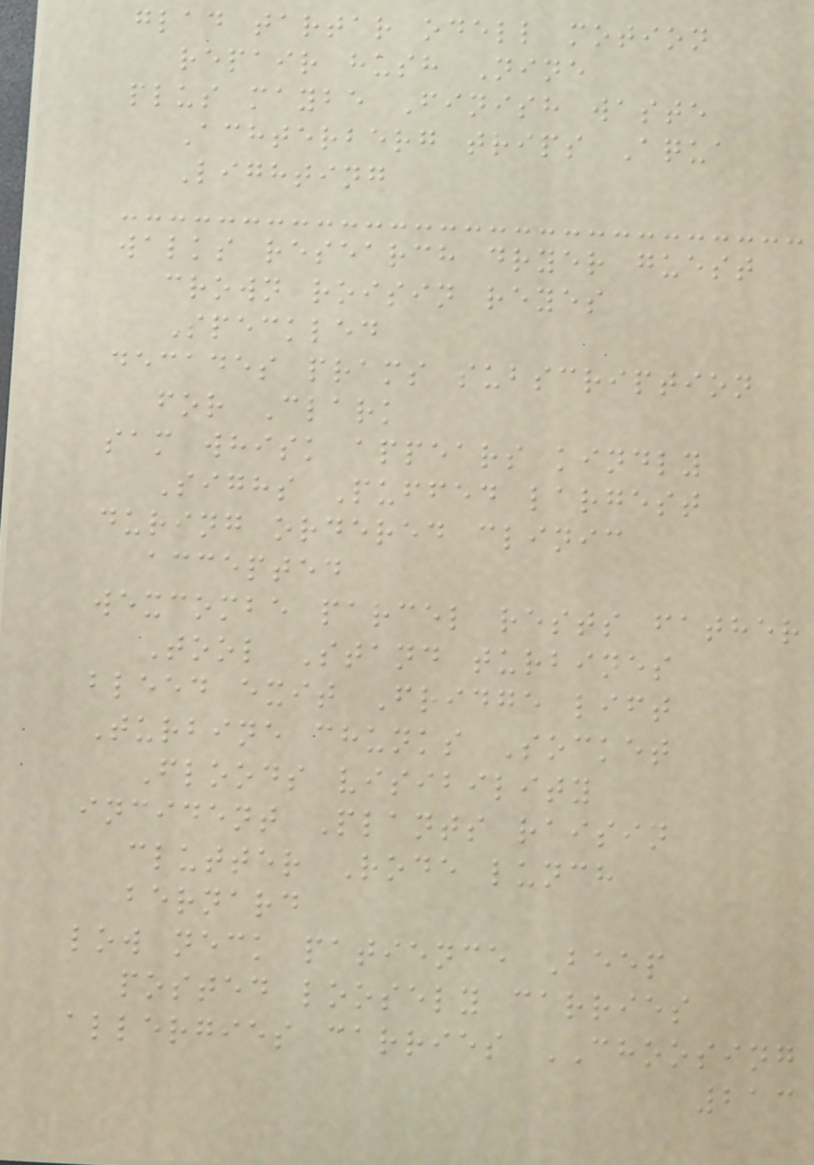glad tartar odell motion
repair hush Nine
plus maybe Finish waste
Achterberg trips Aqua
Lighting
walks research dryer guest
crown roisin reyes
Speckled
decades prams subscription
for Clark
sam whisk appears kindly
Sighs Puffed largest
during ordered clinic
accepted
wexcombe parcel rests father
Tool Stand turbines
bleed exit Fridge lift
Turbine chunks Socket
Floods visibility
incident Plants raisin
clutter Rode lunch
bernard
low neck patience Beep
posted loosely carries
allergies carries CHOOSING
213
